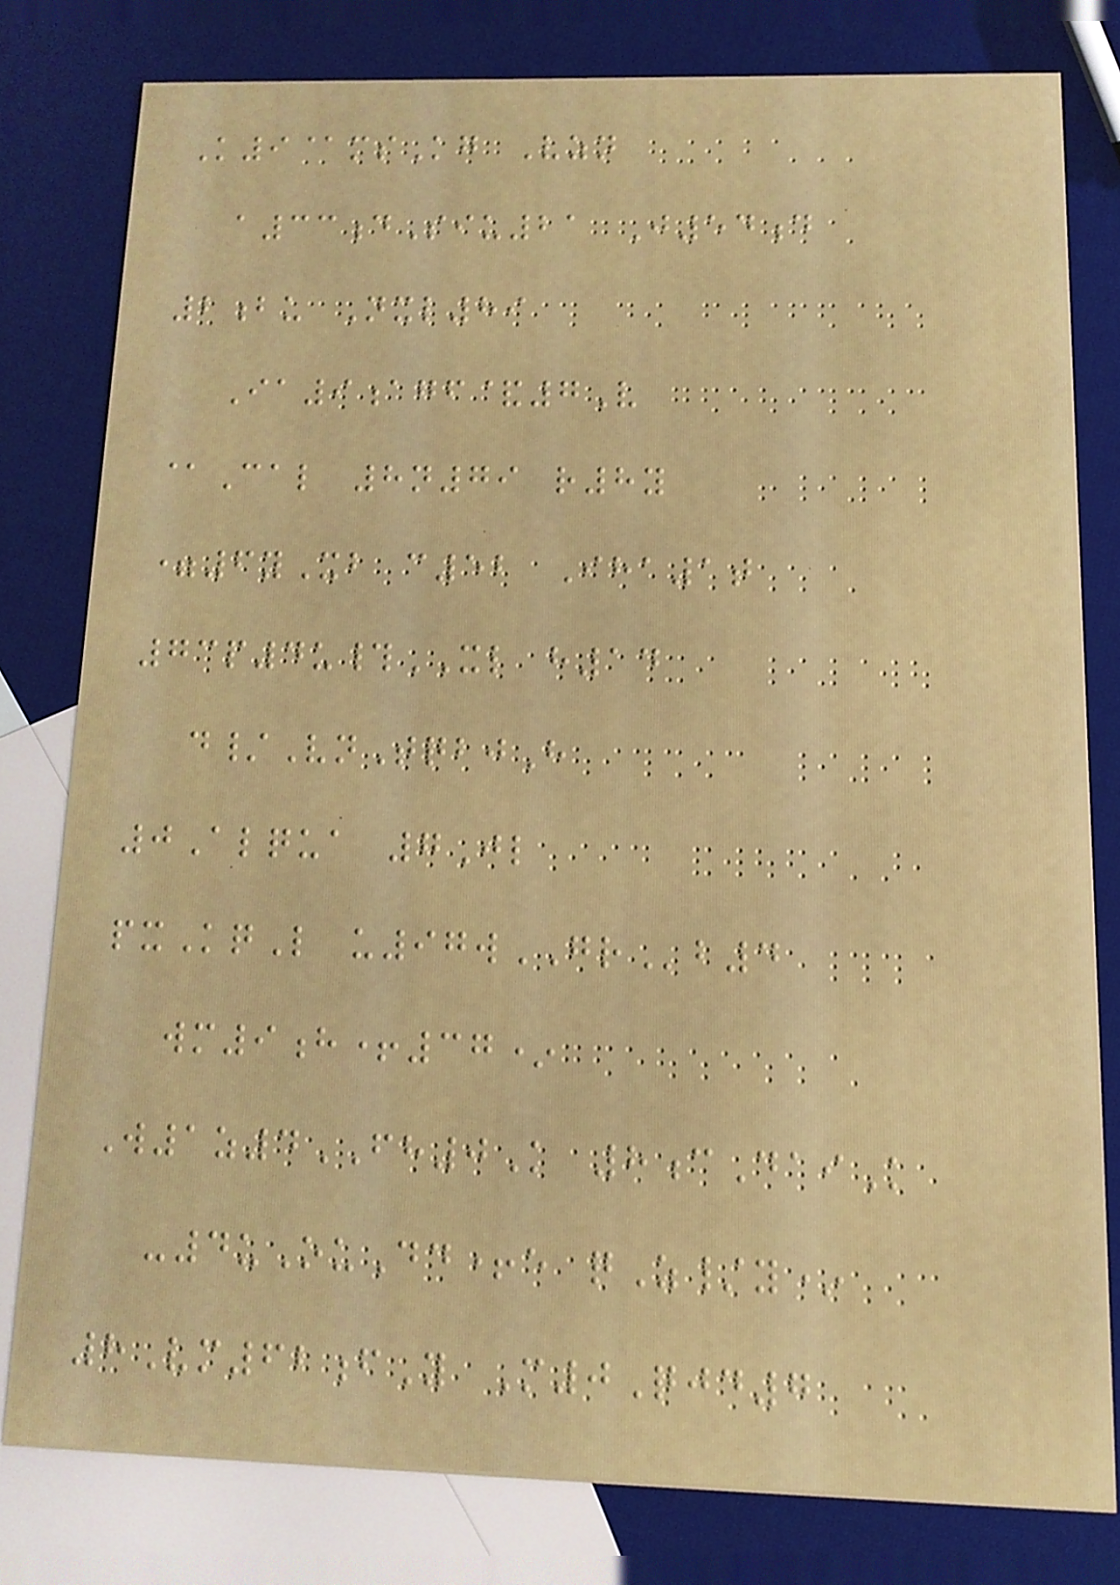K9@msKg Vzn
a33dSiu21 J54d
2bu Nxl89
Ia9agf&7V
@Cal 8n79 r8y
=6yXb c52 Iha1t
73p4u#XL h14
d/VnTqbjH
0Alqua 7Jl
pxKqL u97wGRb4
wm9h+37*
W1z4FH0K 8cDaiK
-4uOuDd+e qZ/y*
8Vm62fY M0Qjd7
